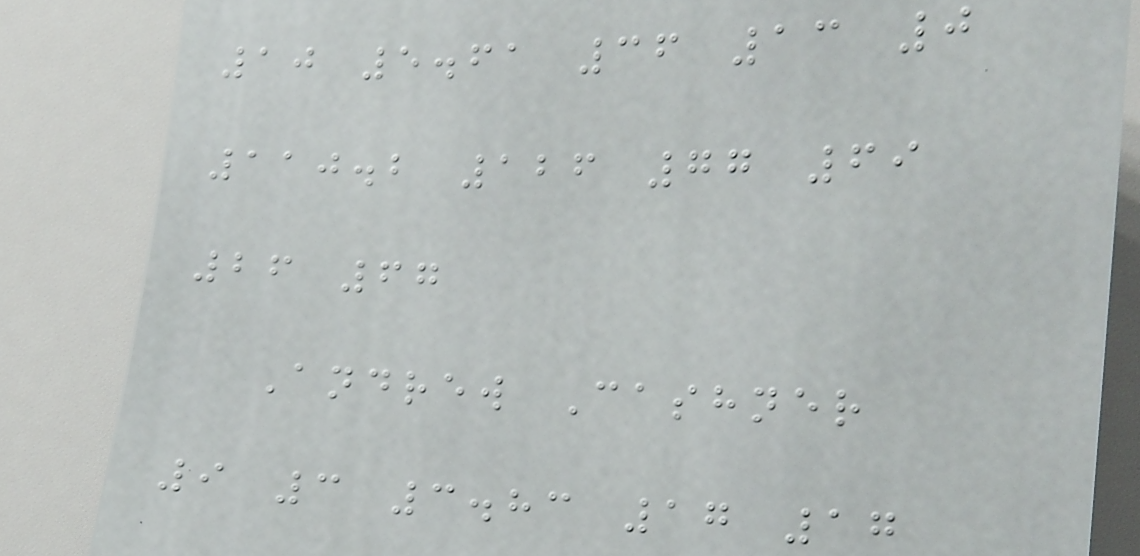10 5.61 36 13 0
110.2 126 77 69
26 67
Andrew Cashner
9 3 3.83 17 17
